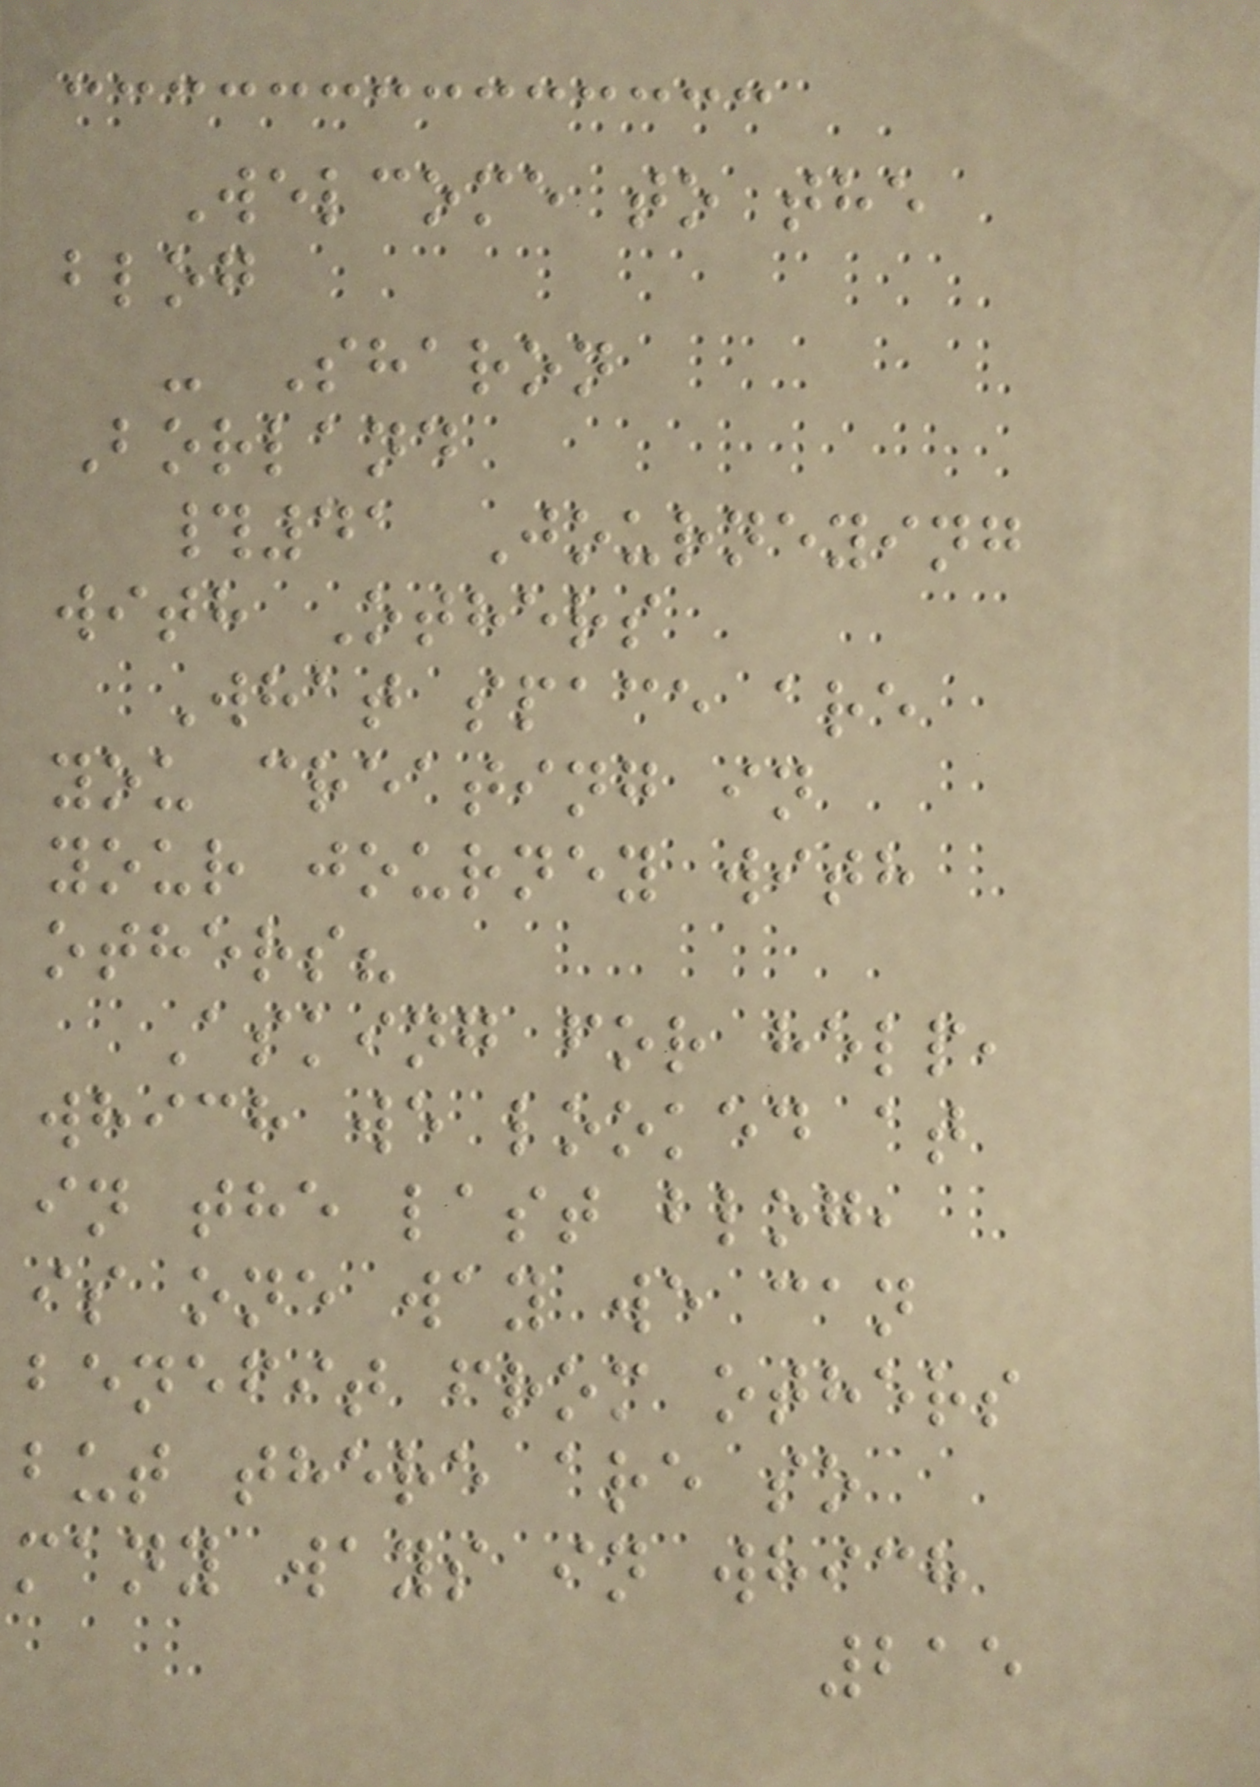Welcome to the
blog
- Sharon
Borland
#41 Journeying
with Others
What space are
you creating in
your journey with
others?
Asking for help,
which we looked at
in the last blog,
is one way we can
benefit from others
but there are so
many ways in which
215
